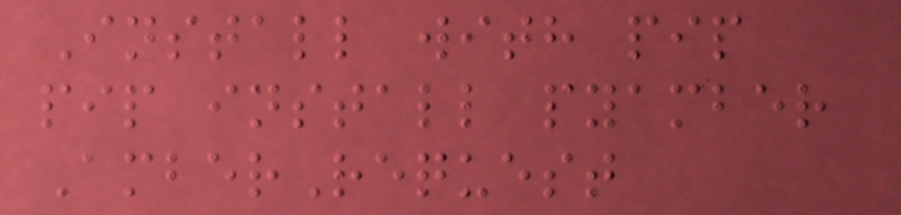Install with pip
pip install pyamber
AmberRequest
